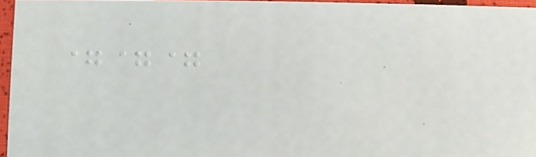===
